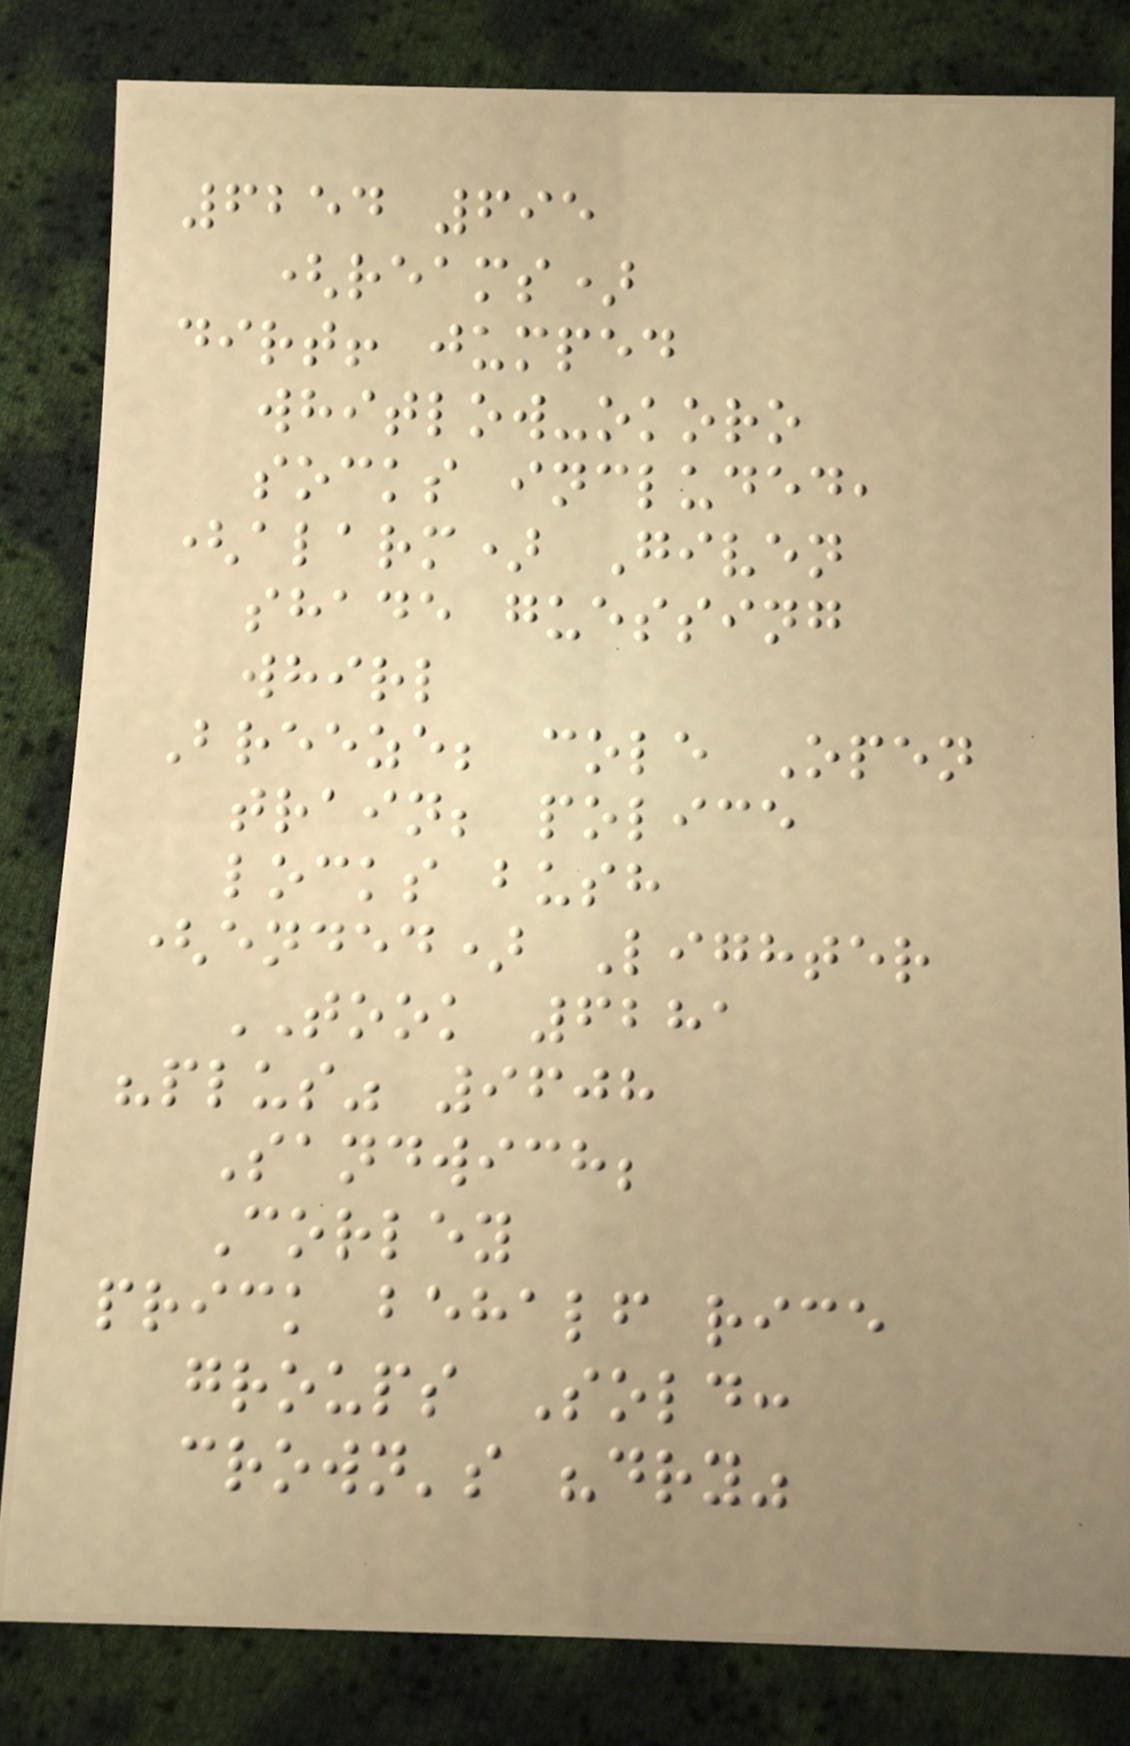6254 695
(reams)
dirt! jumped
whitlow-okoro
socks included,
(alarm) Given
shade guessing
whirl
Breeze; cole Open
train; police
locks bush
(ended) Lighter
TOOK 6281
"plus" 9608
Sandwich;
Corley
prick behalf rice
groups Sold:
crown's "dry"
